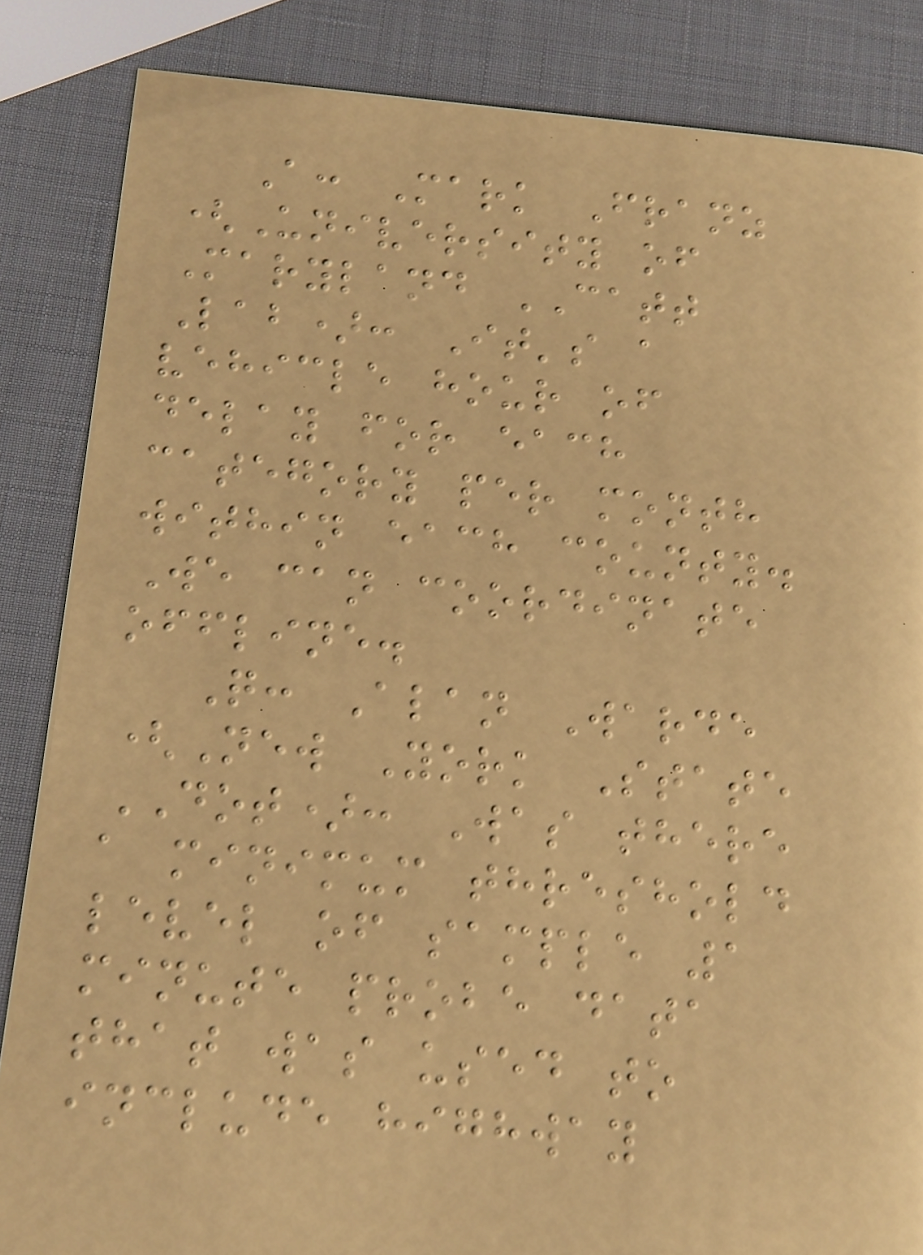A: Mark Franz
(University of
Maryland CATT
Lab): It's a
vehicle hour of
delay for each
category per month
within each county.
We can coordinate
offline.
Q: Alan Warde
(New York State
DOT): Was there
a minimum threshold
level of sample 1
minute probe data
that was used to
include highway
